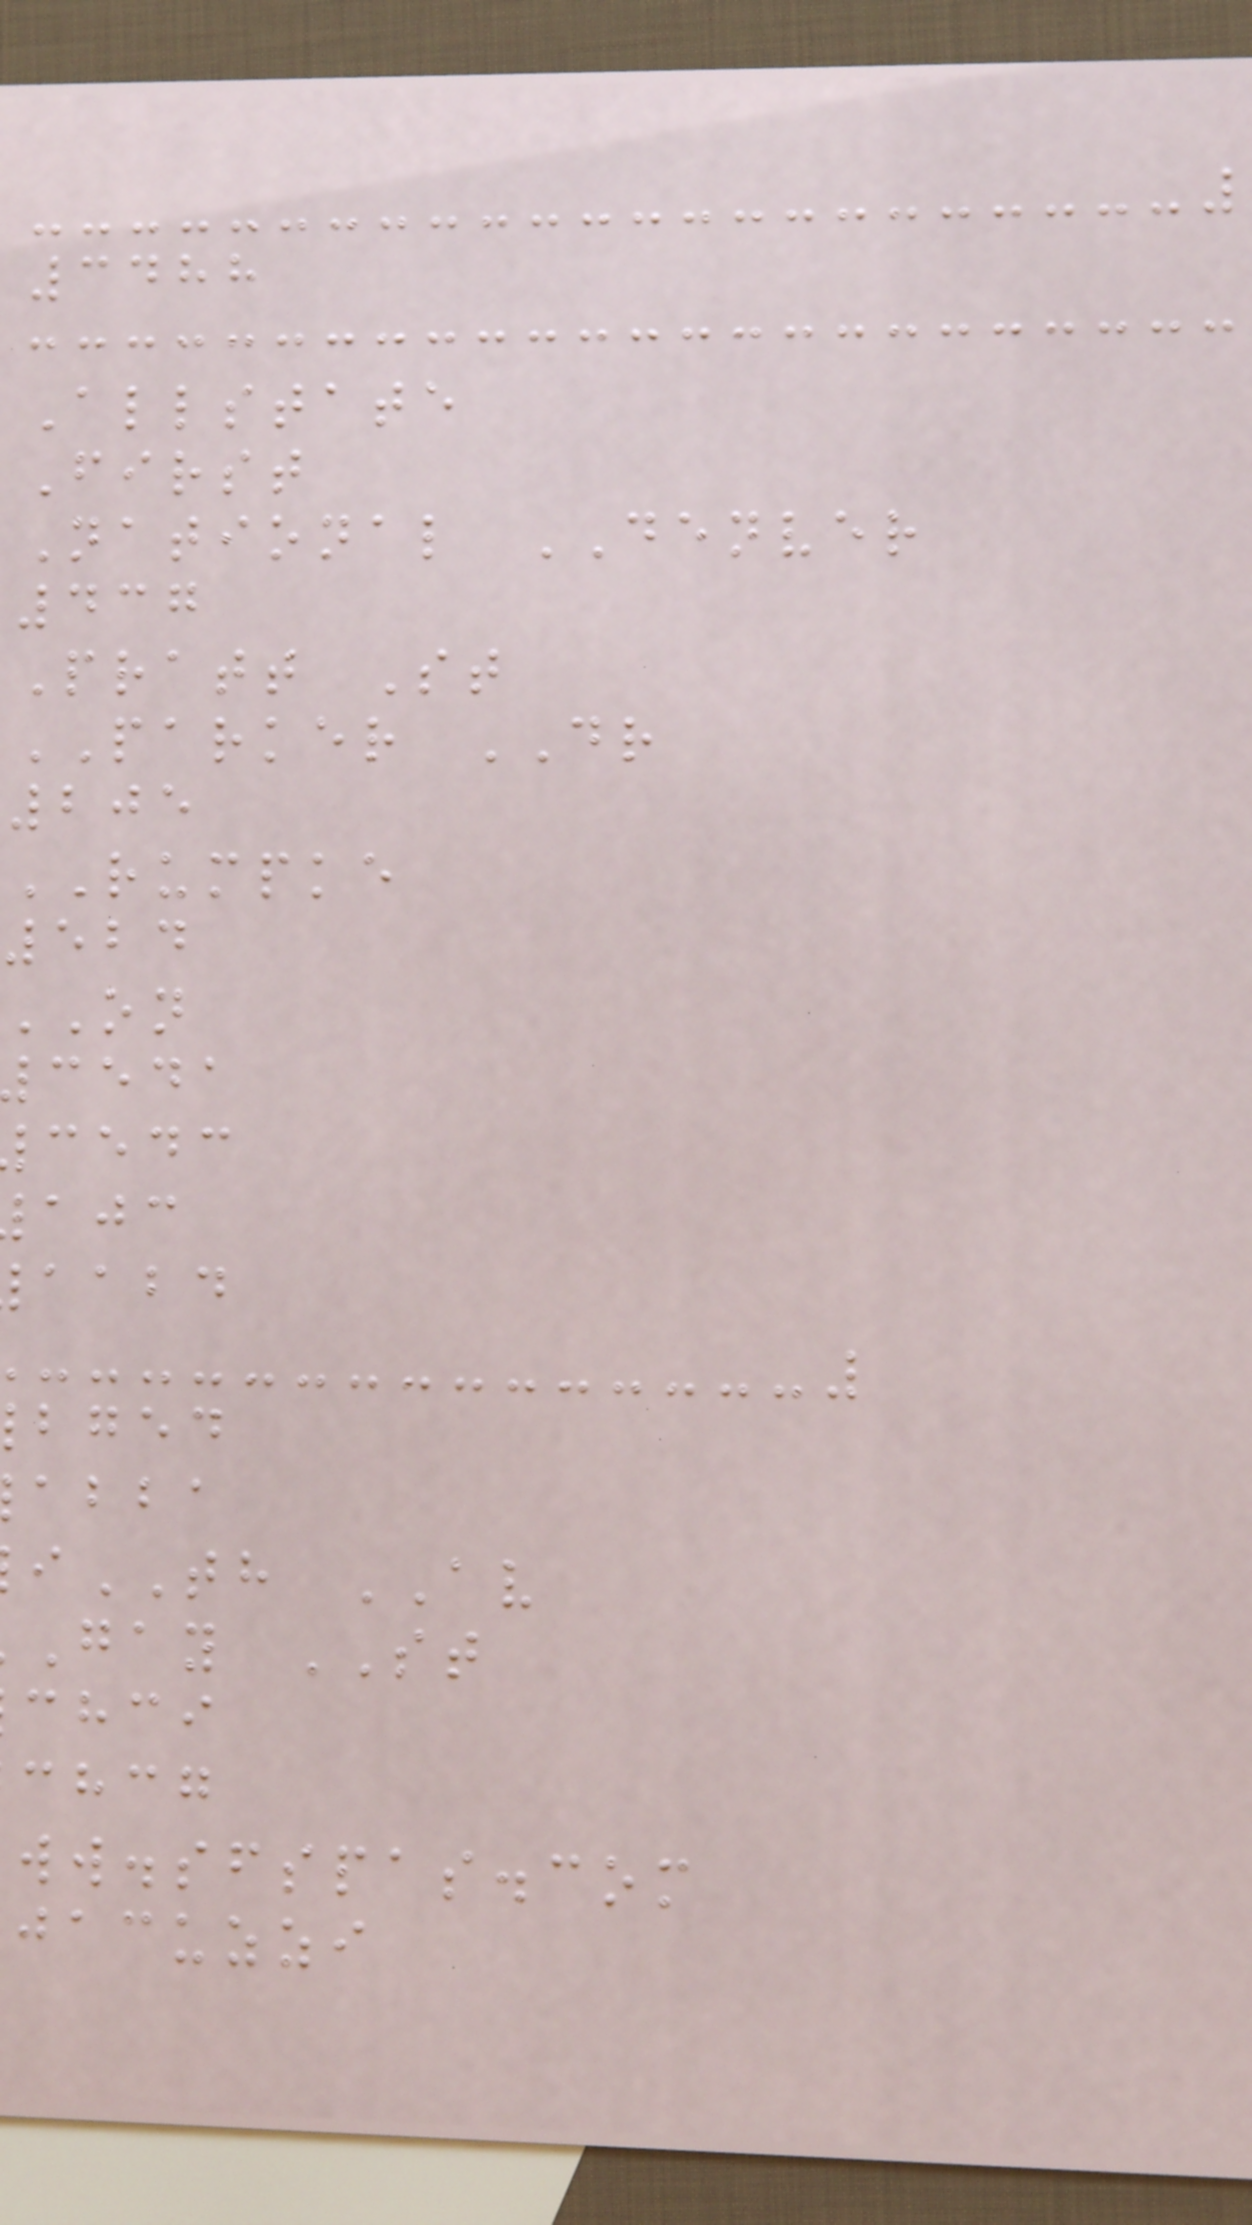3488
Allstate
First
National DENVER
437
Pratt St
PARKER DR
205
RUMPKE
524
ON
ceda
cedc
aabd
bged
abba
TH AV
gay ST
chci
chcg
ww.sfspas.com
jacuzzi
